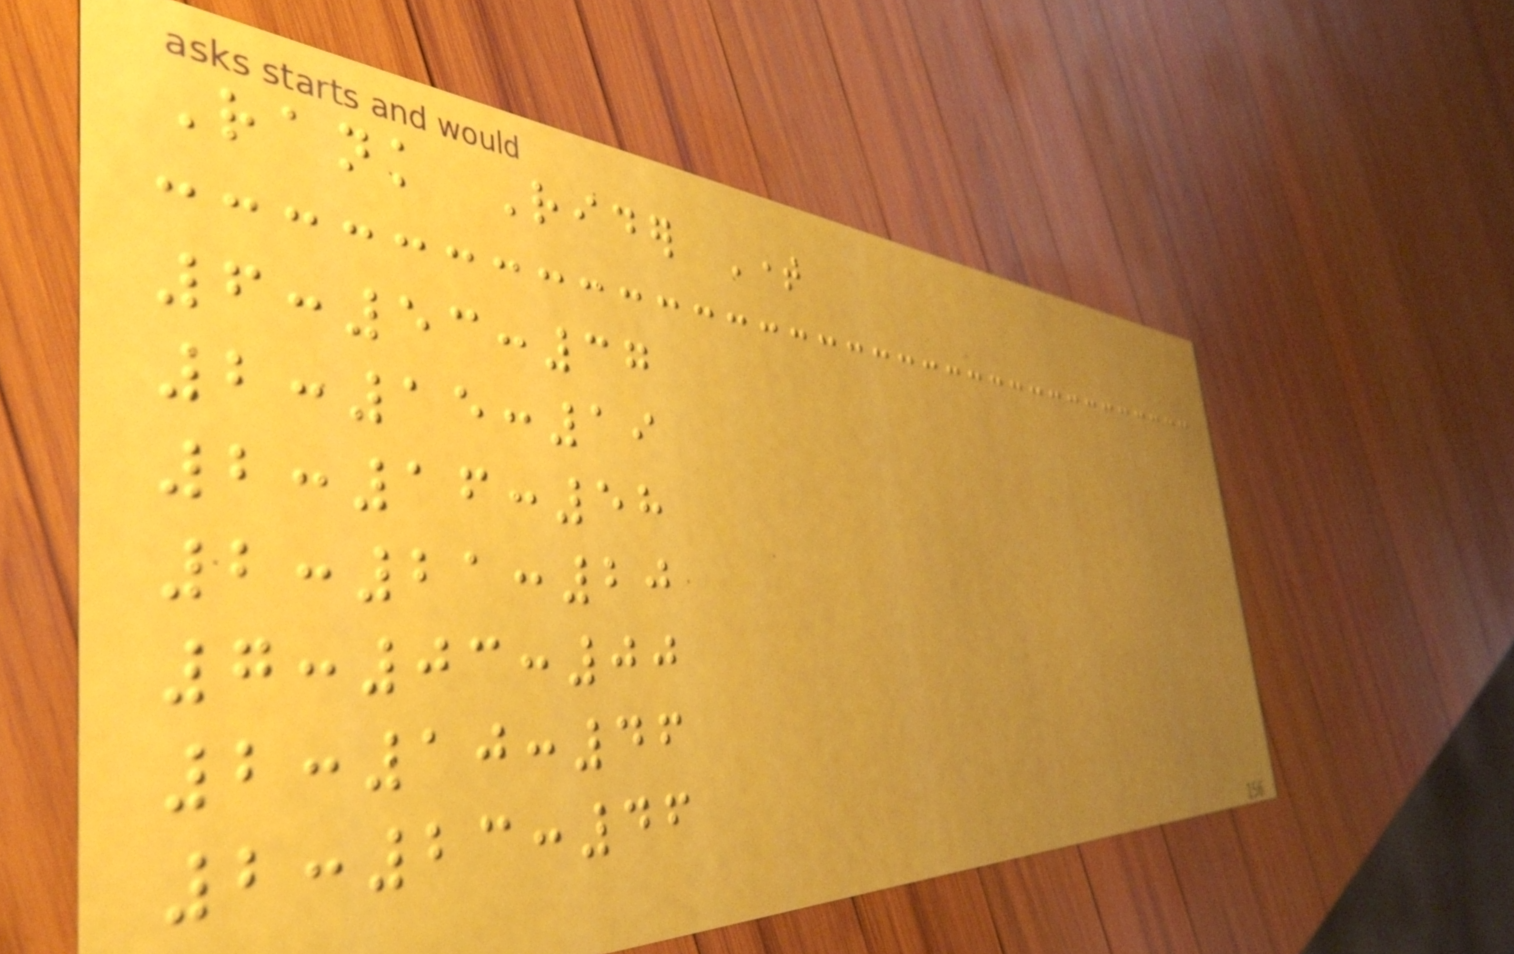Rank Rider Time
6:53:37
2:15:19
2:16:58
2:21:20
7:03:00
2:10:46
2:23:46
